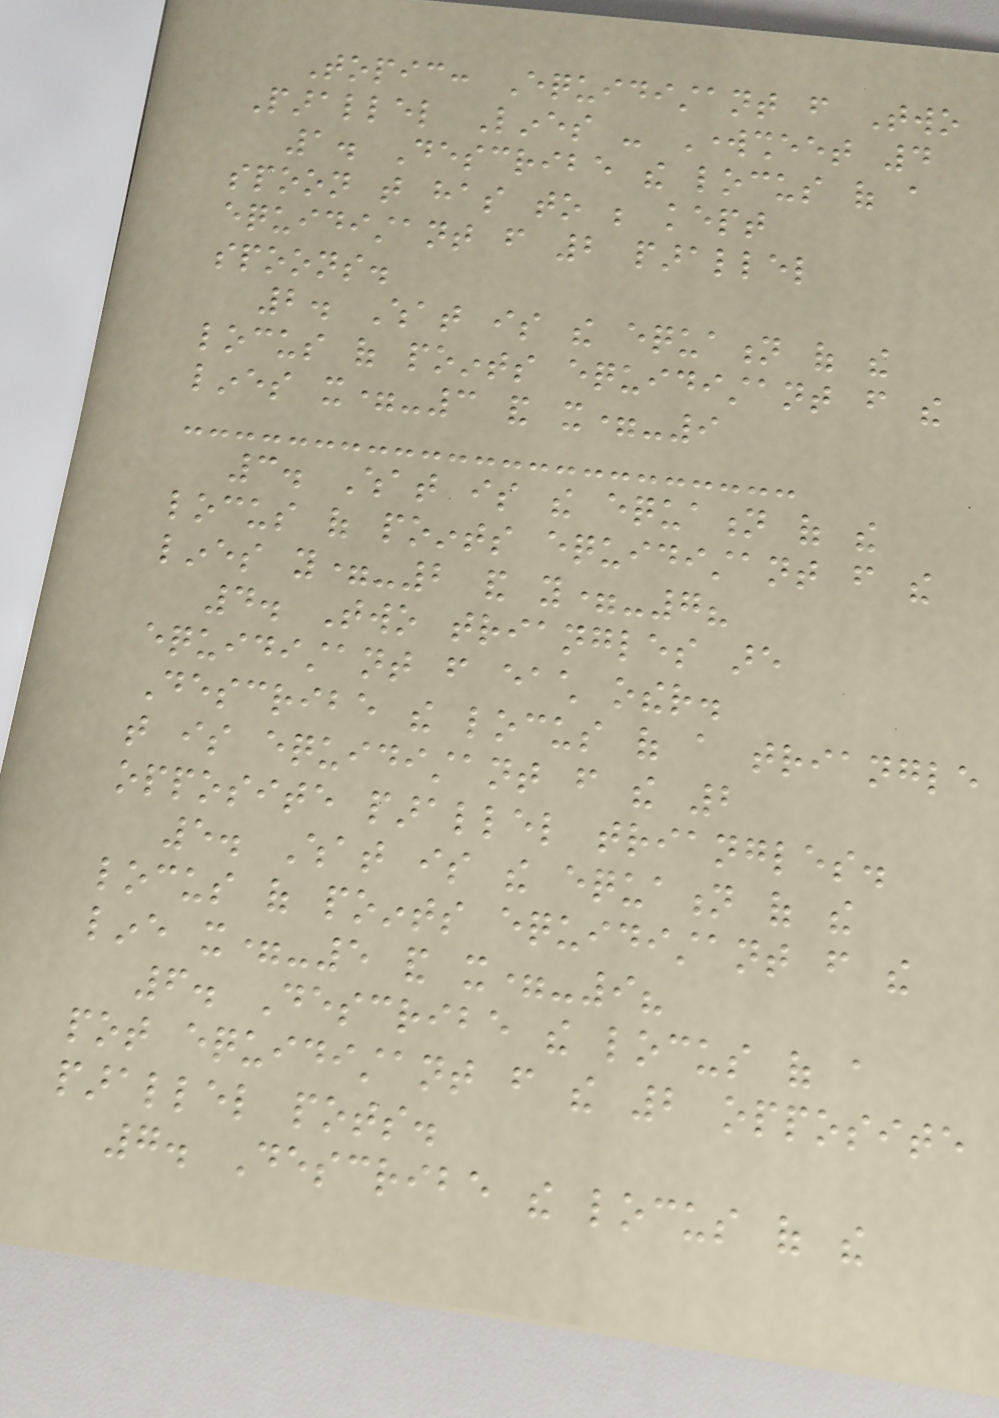Topic: Equidistant from Two
Parallel Lines - Worksheet 4
1. Describe the locus of a
spoon that has to be kept
equidistant from 2 parallel
spoons.
2. What is the equation of the
locus of points equidistant from the
lines x=-3 and x=-9
3. What is the equation of the
locus of points equidistant from the
lines y=-2 and y=-7?
4. Two triangles are
equidistant from each other.
Describe the locus of a triangle
that is equidistant from the 2
opposite parallel triangles.
5. What is the equation of the
locus of points equidistant from the
line x=-5 and x=-9?
6. Describe the locus of a
pot equidistant from the 2 opposite
parallel pots.
7. Describe the locus of the
